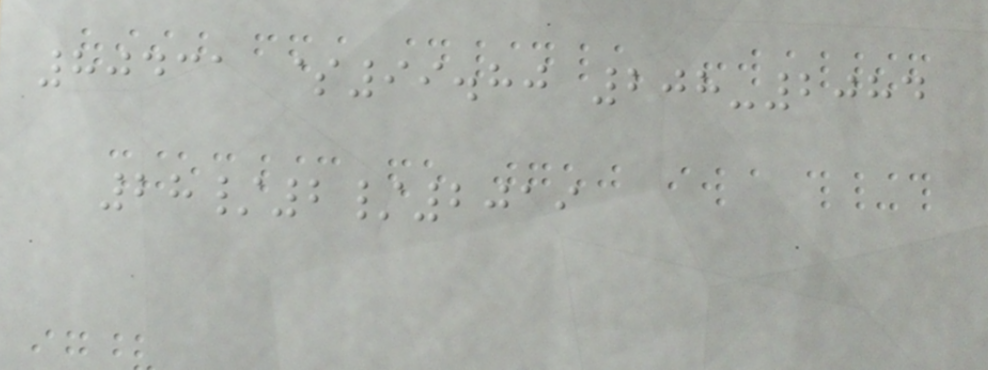80431 $99.80 208-2084
28/2/2019
